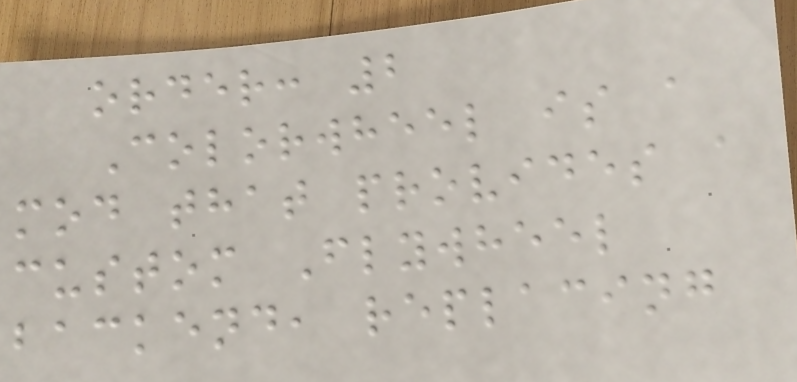order: 2
Colorwheel is a
mod that provides a
custom Flywheel
backend, replacing
